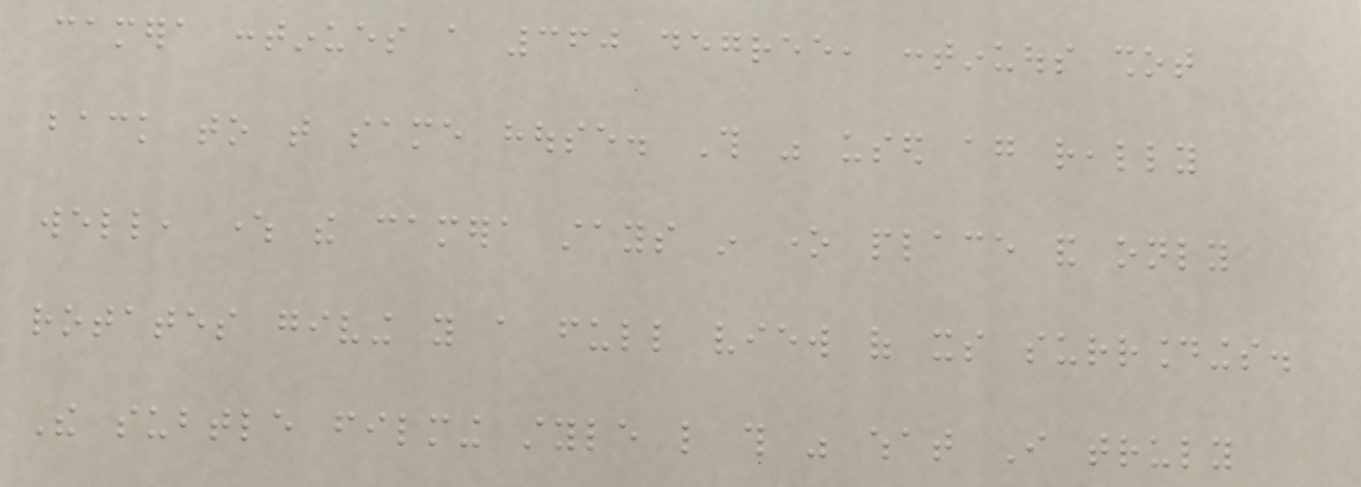camera continues a 360 degree, continuous shot
back to that same house. This was used again really
well, where the camera stays in one place and only
rotates giving you a full view of its surroundings.
The subtle filming style like this was what I truly
